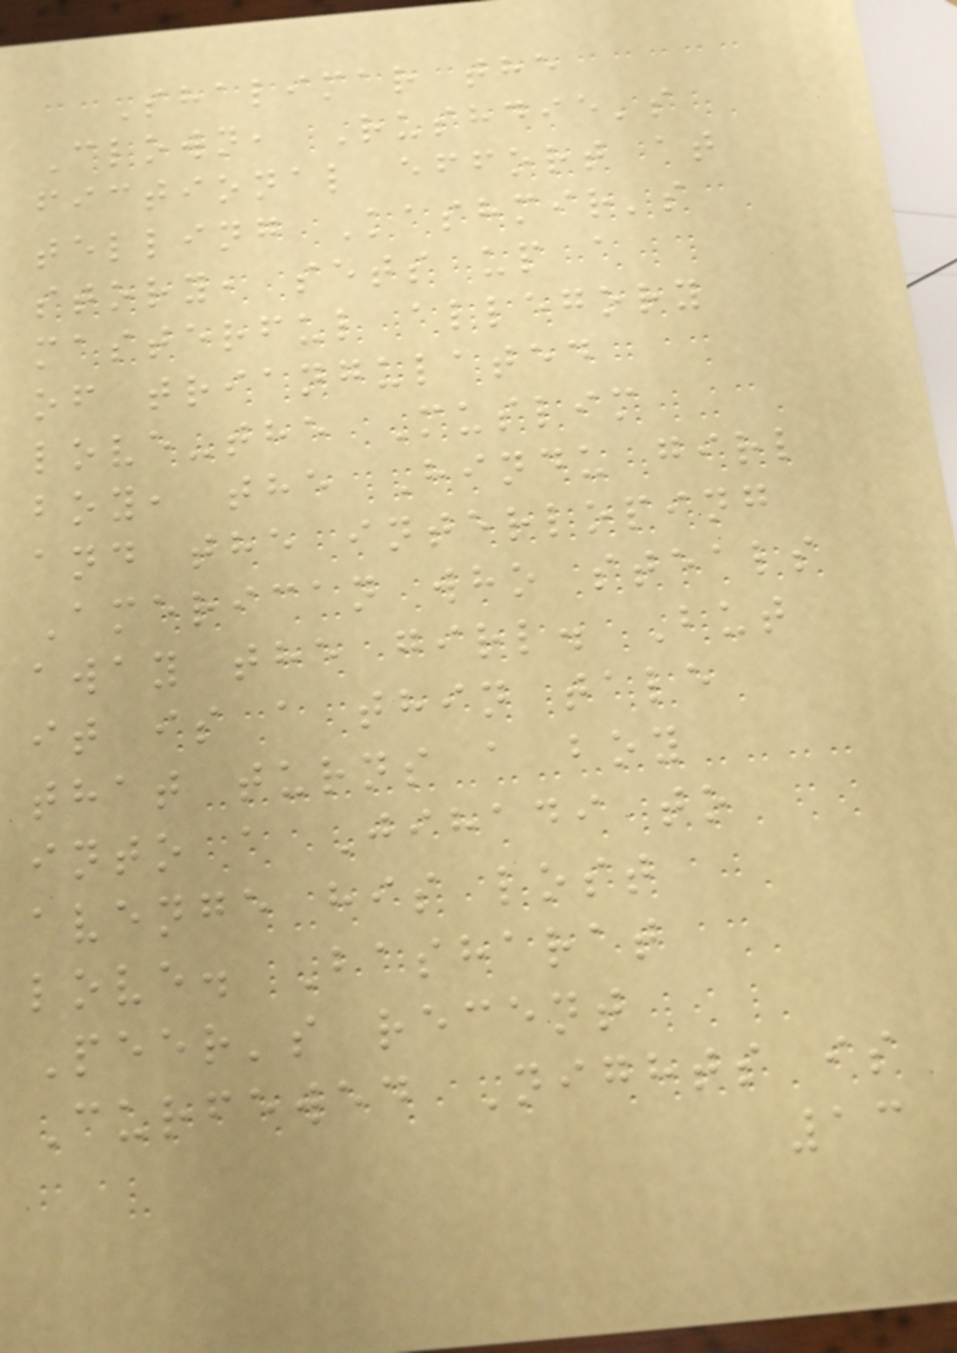Shalimar the
Clown, Rushdie's
fictional effort at
telling Kashmir's
story, sets up a
masterful allegory
of triangulated
love-the Muslim
boy, the Hindu girl
and the interloping
American who steals
away the girl. But
it is a thin tale
that turns a boy
into a Jihadi to
avenge his lost
love. Basharat
Peer's recent
Curfewed Nights is
13
